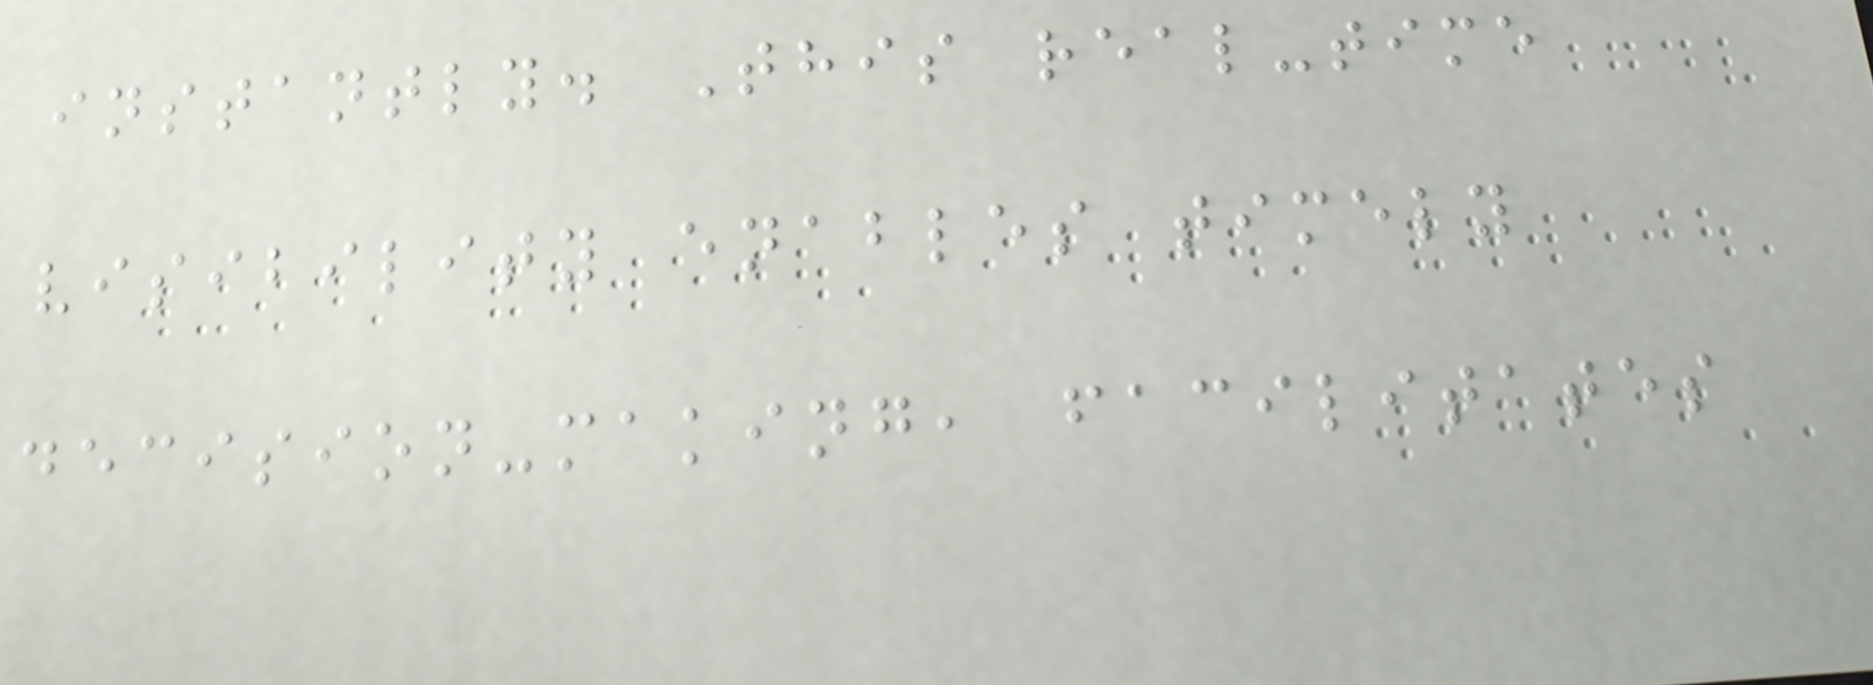instantly. This real-time
visibility enables timely
decision-making, facilitates
